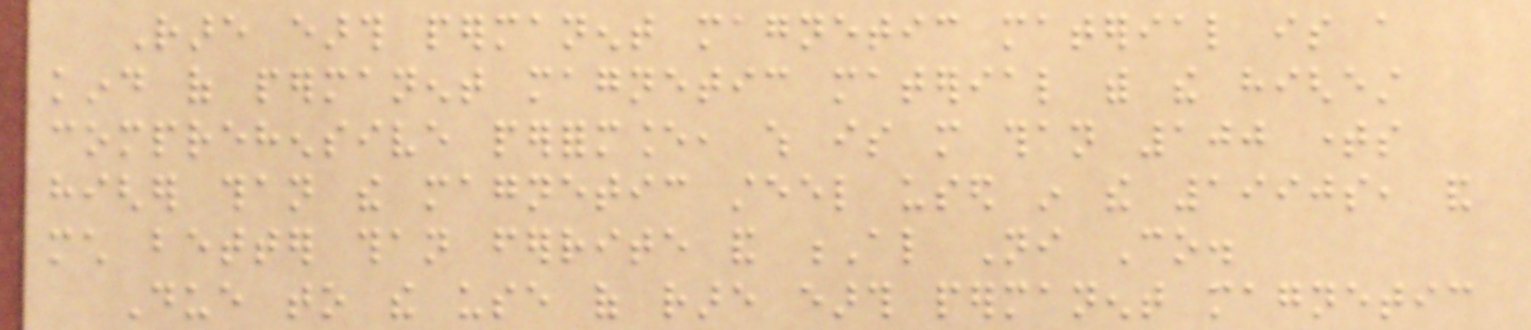Rare earth permanent magnetic material is a
kind of permanent magnetic material with the highest
comprehensive performance, which is more than 100 times
higher than the magnetic steel used in the 1990s, and
much better than ferrite and Al Ni Co.
Due to the use of rare earth permanent magnetic
